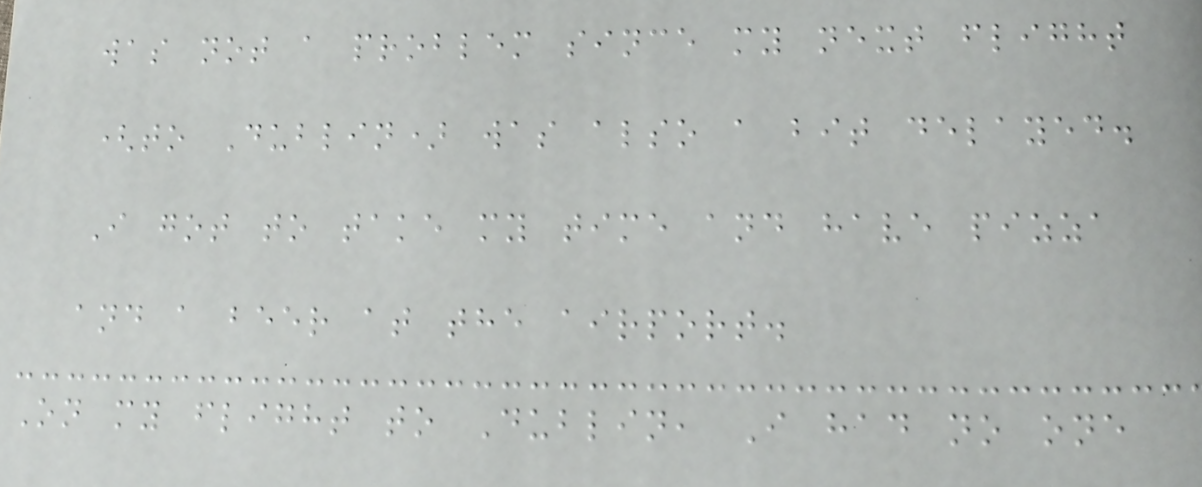was not a problem since my next flight
(to Dublin) was also a bit delayed.
I got to take my time and have pizza
and a beer at the airport.
On my flight to Dublin, I had no one
